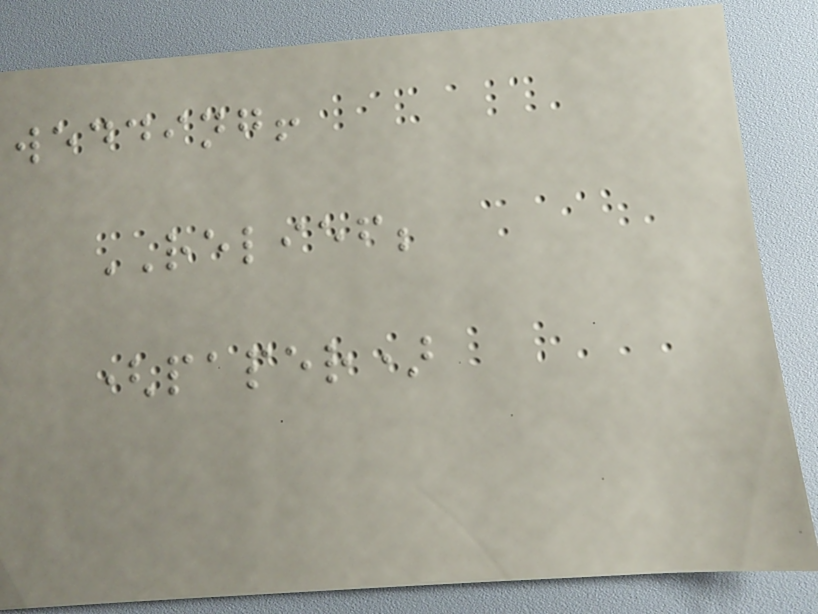wedding!
RELIEF;
(paper)
